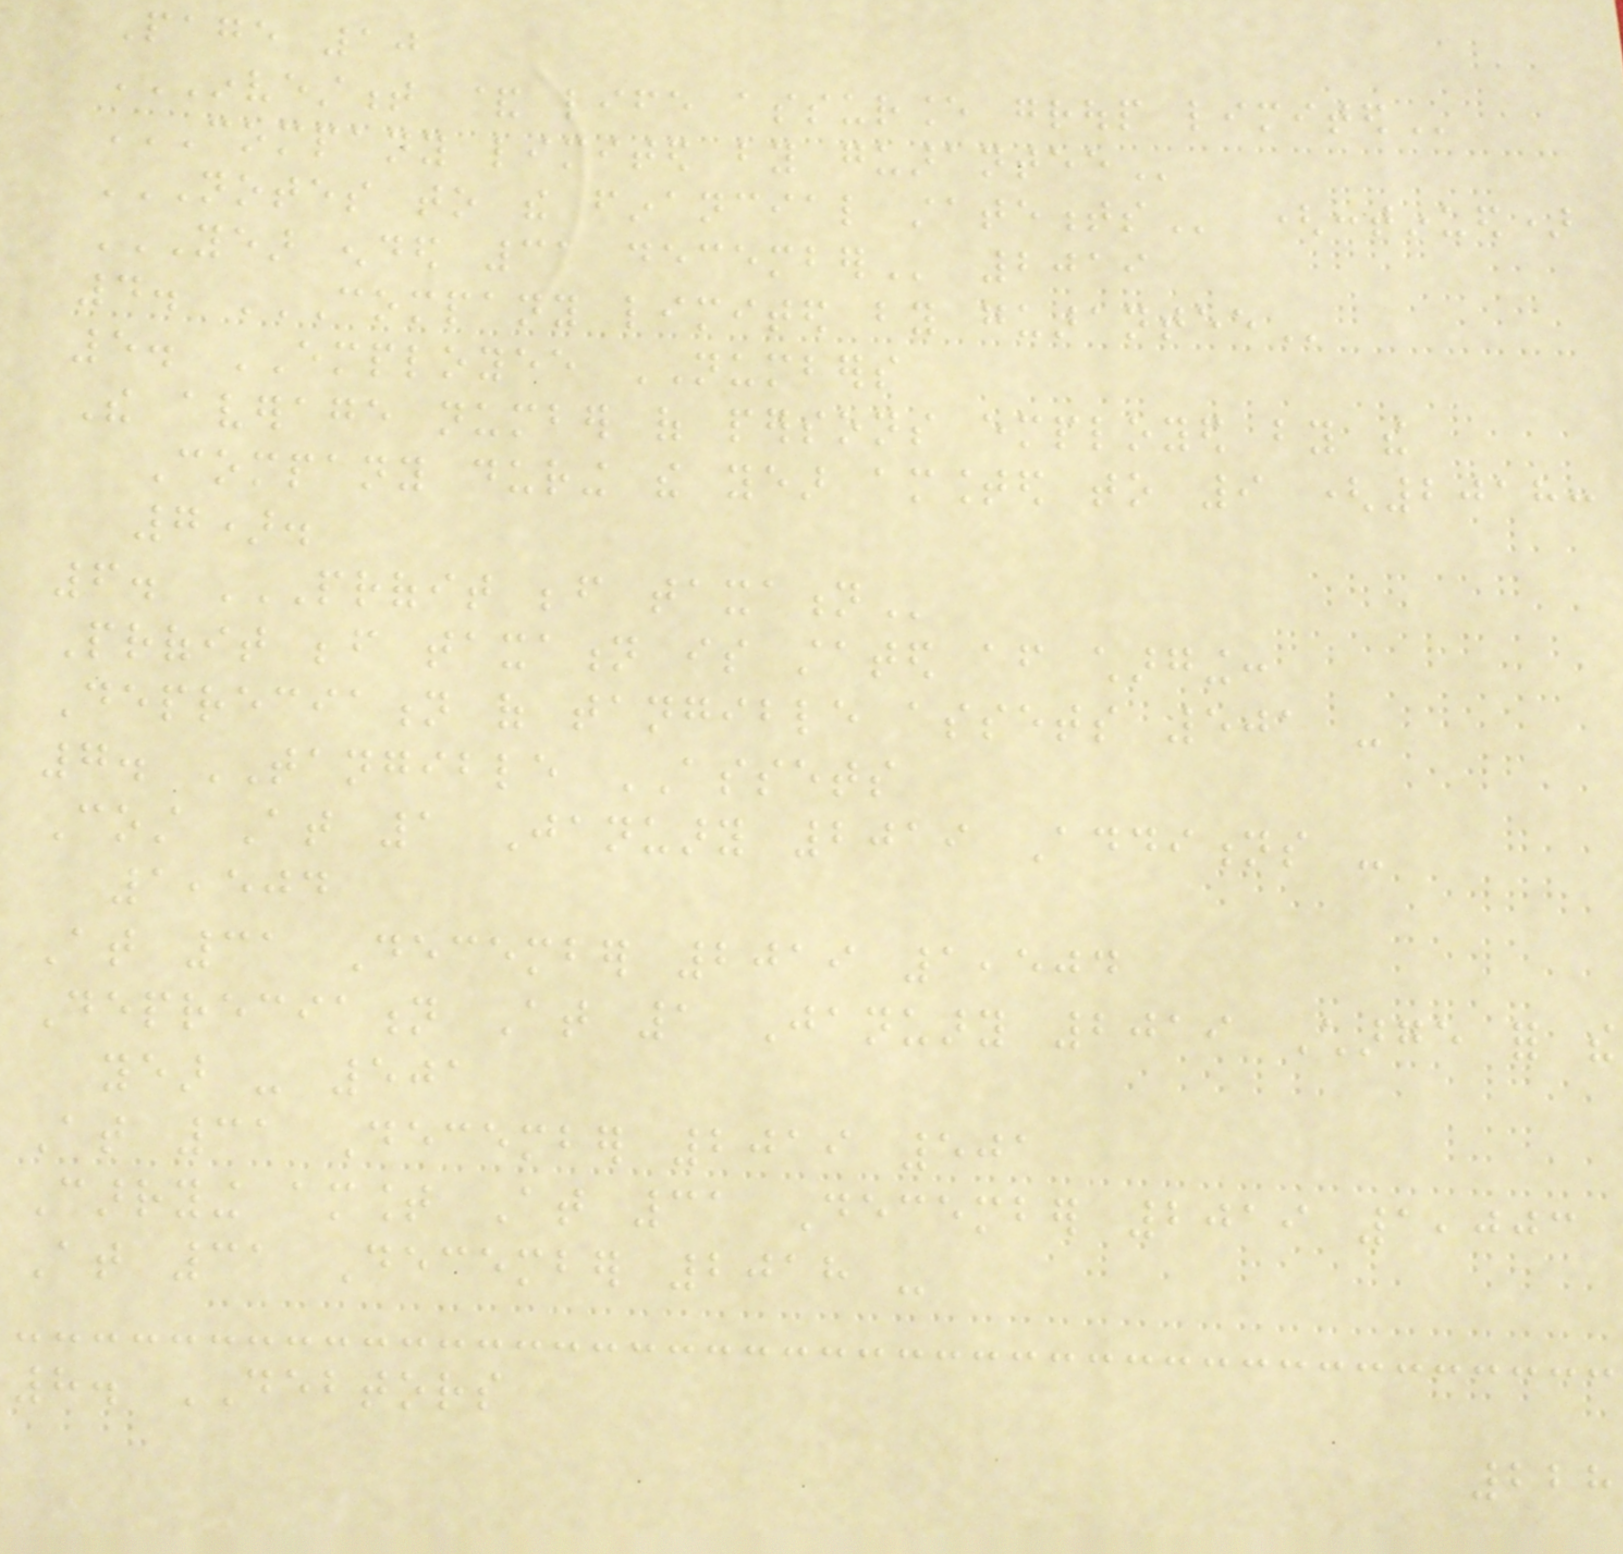Page 10
INVESTMENT & LIFE ASSURANCE GROUP LIMITED
COMPANY LIMITED BY GUARANTEE
NOTES TO THE FINANCIAL STATEMENTS (continued)
YEAR ENDED 31 DECEMBER 2019
4. COMPANY LIMITED BY GUARANTEE
5. EMPLOYEE NUMBERS
The average number of persons employed by the
Company during the year amounted to 9 (2018:
7).
6. PROFIT BEFORE TAXATION
Profit before taxation is stated after charging:
Depreciation of tangible assets 501 -
7. TANGIBLE ASSETS
Cost At 1 January 2019 Additions -
1,504
At 31 December 2019 1,504
Depreciation At 1 January 2019 Charge for the
year - 501
At 31 December 2019 501
Carrying amount At 31 December 2019 1,003
At 31 December 2018 -
8. DEBTORS
228
